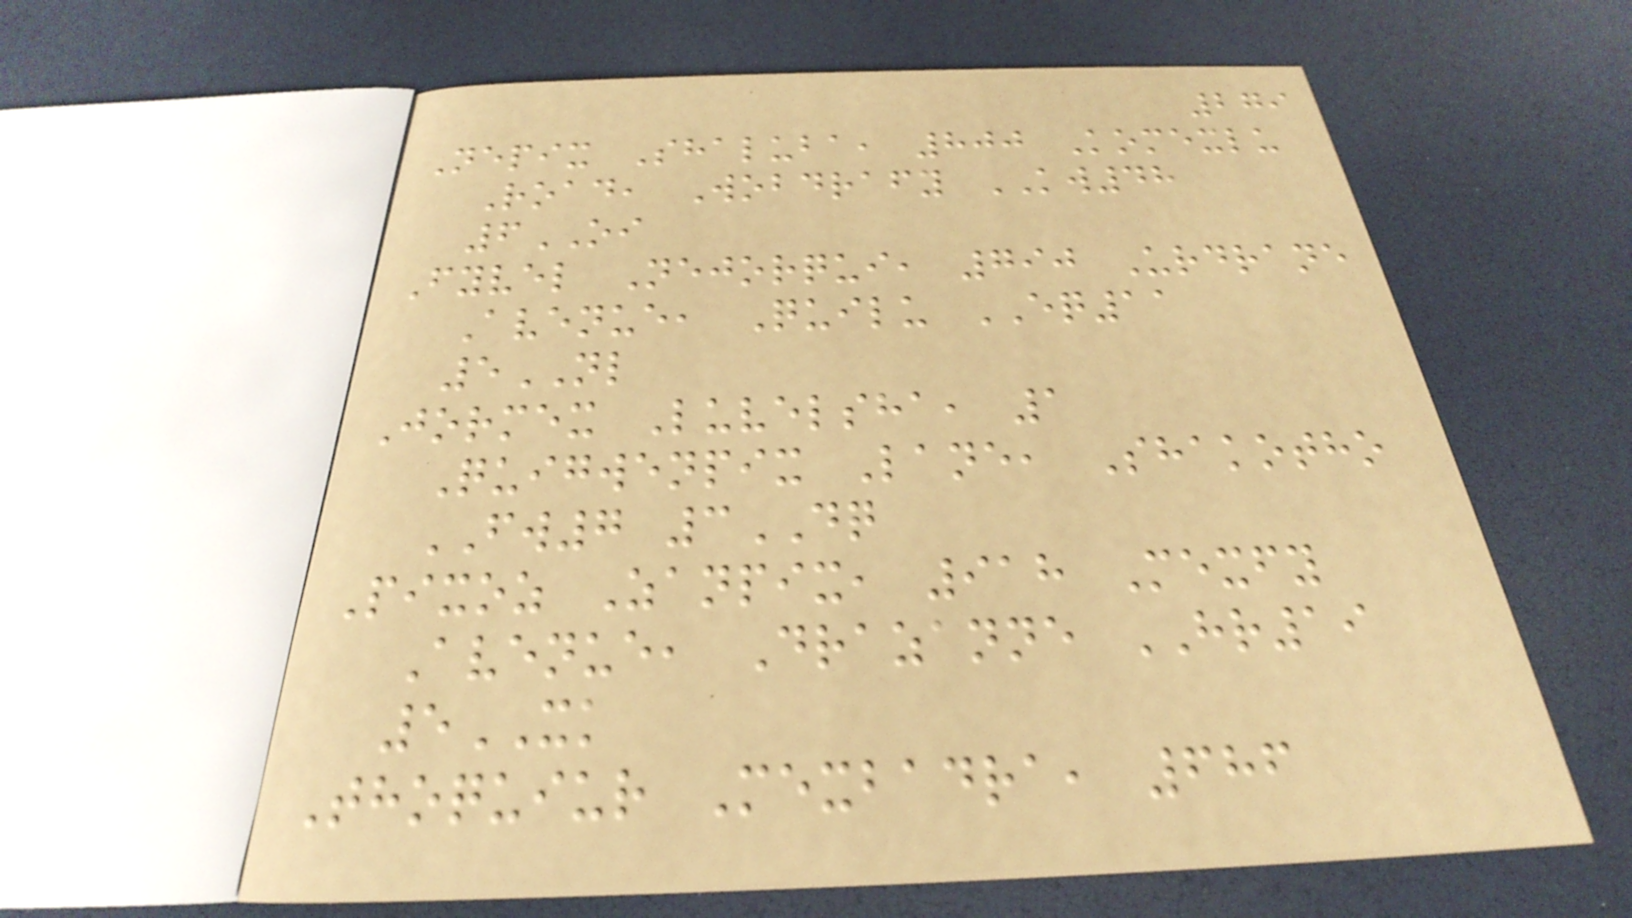279
Nepix Shaluba, 800 Komexlu
Road, Wobdrafy KW48
6OI
Fyvel Nejorqui, 790 Urdrane
Avenue, Quilu EQ11
5NL
Jormex Luvelsha, 1
Quigwenpix Lane, Shakotho
FW7 3DQ
Pixoz Zanpix, 918 Mexfy
Avenue, Drazanne HR19
5XK
Thoquiur Mexbadra, 686
